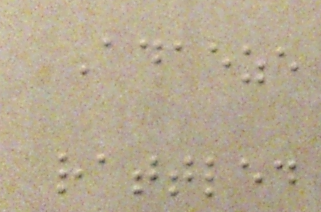Adaeze
rattled
